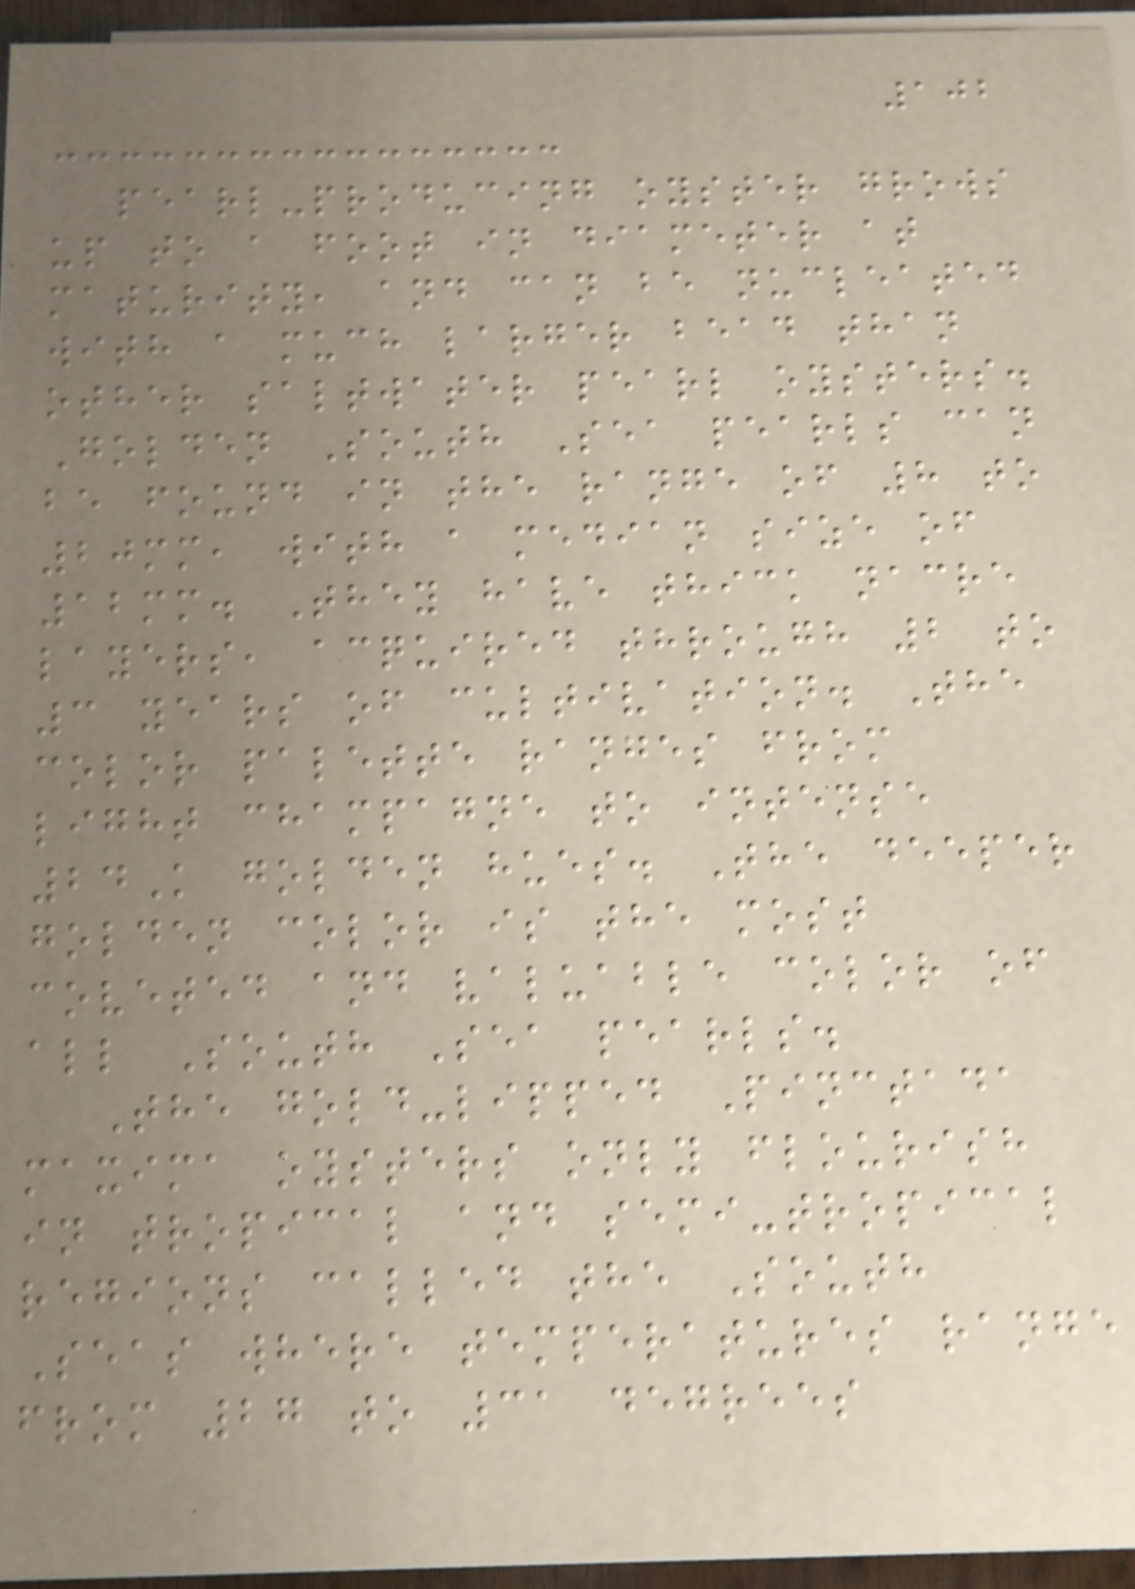102
pearl-producing oyster grows
up to a foot in diameter at
maturity, and can be nucleated
with a much larger bead than
other saltwater pearl oysters.
Golden South Sea pearls can
be found in the range of 8 to
20mm, with a median size of
12mm. They have thick nacre
layers, acquired through 2 to
3 years of cultivation. The
color palette ranges from
light champagne to intense
24K golden hues. The deeper
golden color is the most
coveted and valuable color of
all South Sea pearls.
The gold-lipped Pinctada
maxima oysters only flourish
in tropical and semi-tropical
regions called the South
Seas where temperatures range
from 27 to 31 degrees
